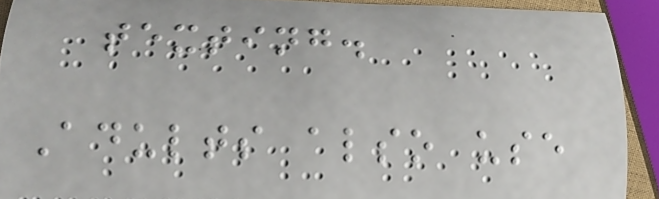texting.
Adults also use
